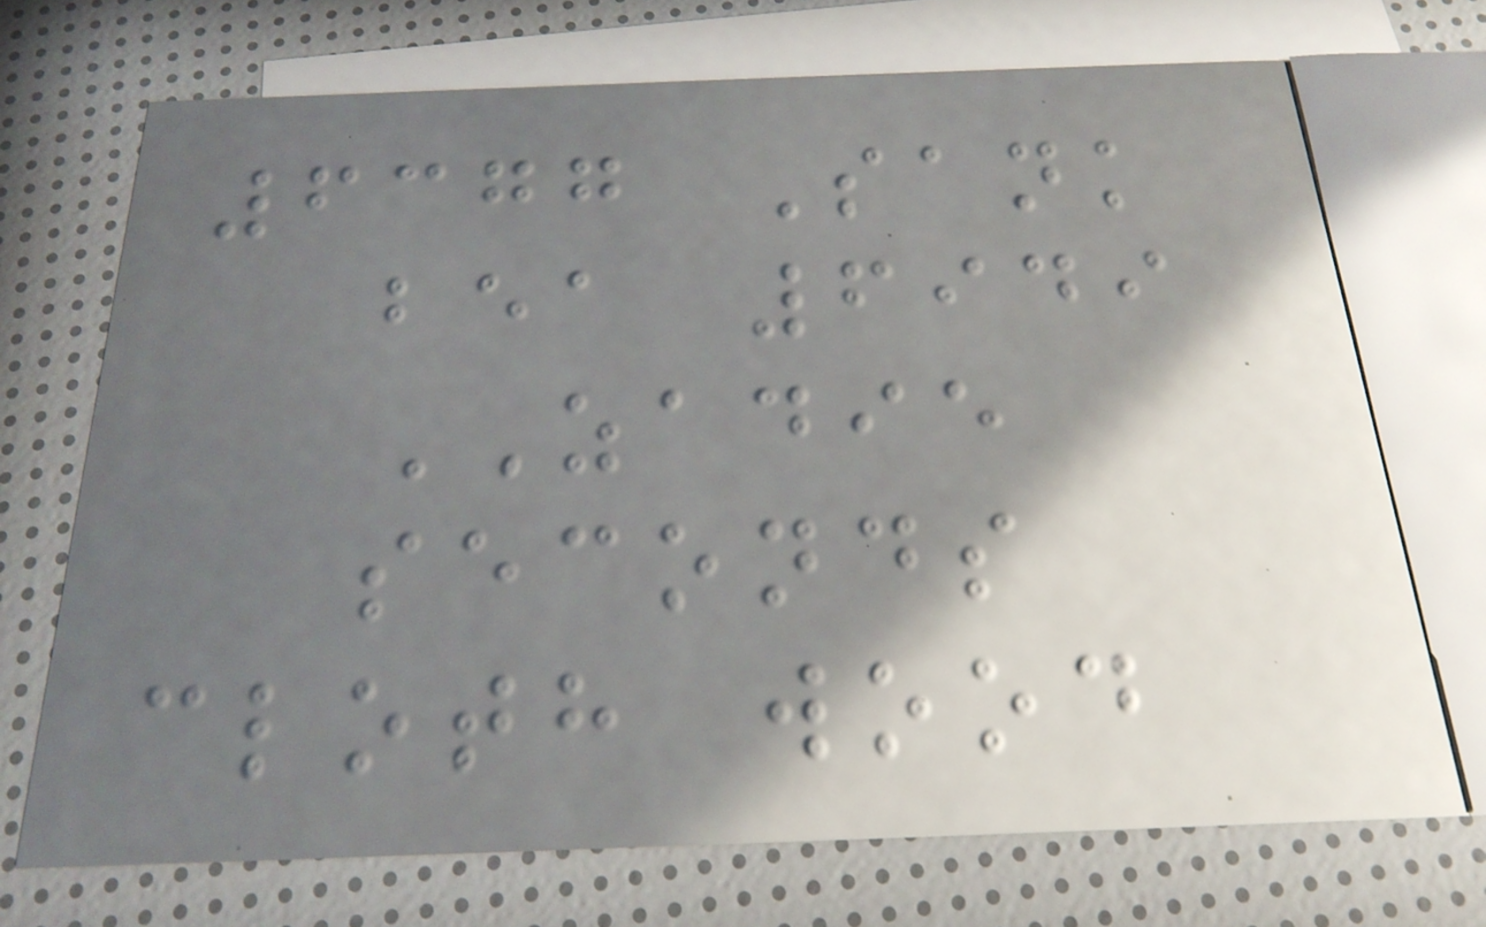6377 Sank
bea 6949
ZADIE
seconds
cloth wood
